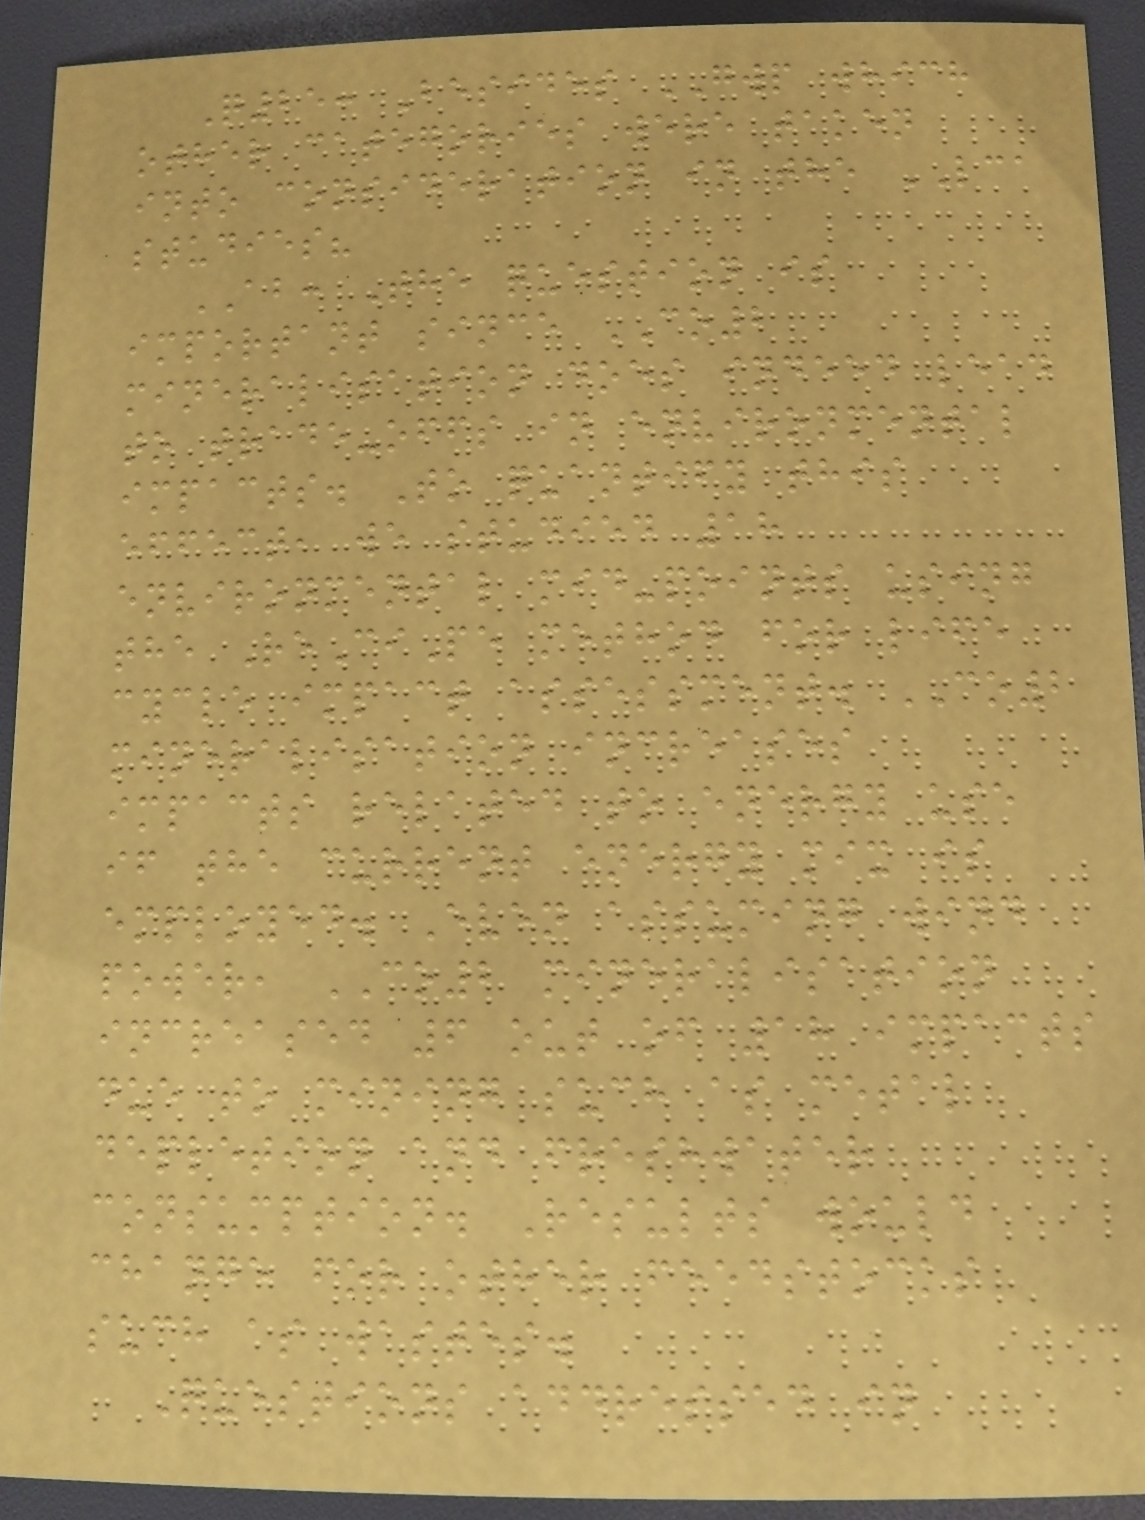Q25: Besides GWP which
other categories were taken
into consideration in the LCA
studies?
AB: The question is
important since CO2
mineralisation does indeed lead
to trade-offs in environmental
impacts. To quantify this
effect, we studied 18
environmental mid-points using
the ReCiPe method for life
cycle impact assessment. CO2
mineralisation increases
impacts related to energy use
if the current energy mix is
employed. Even assuming wind
power, CO2 mineralisation
increased 6 out of 18 impacts
due to mining such as metal
depletion and freshwater
consumption. Results would
change for other feedstocks
such as wastes.
Questions addressed in
